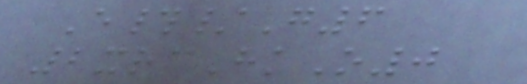E#/G6
2xrcHkO0
